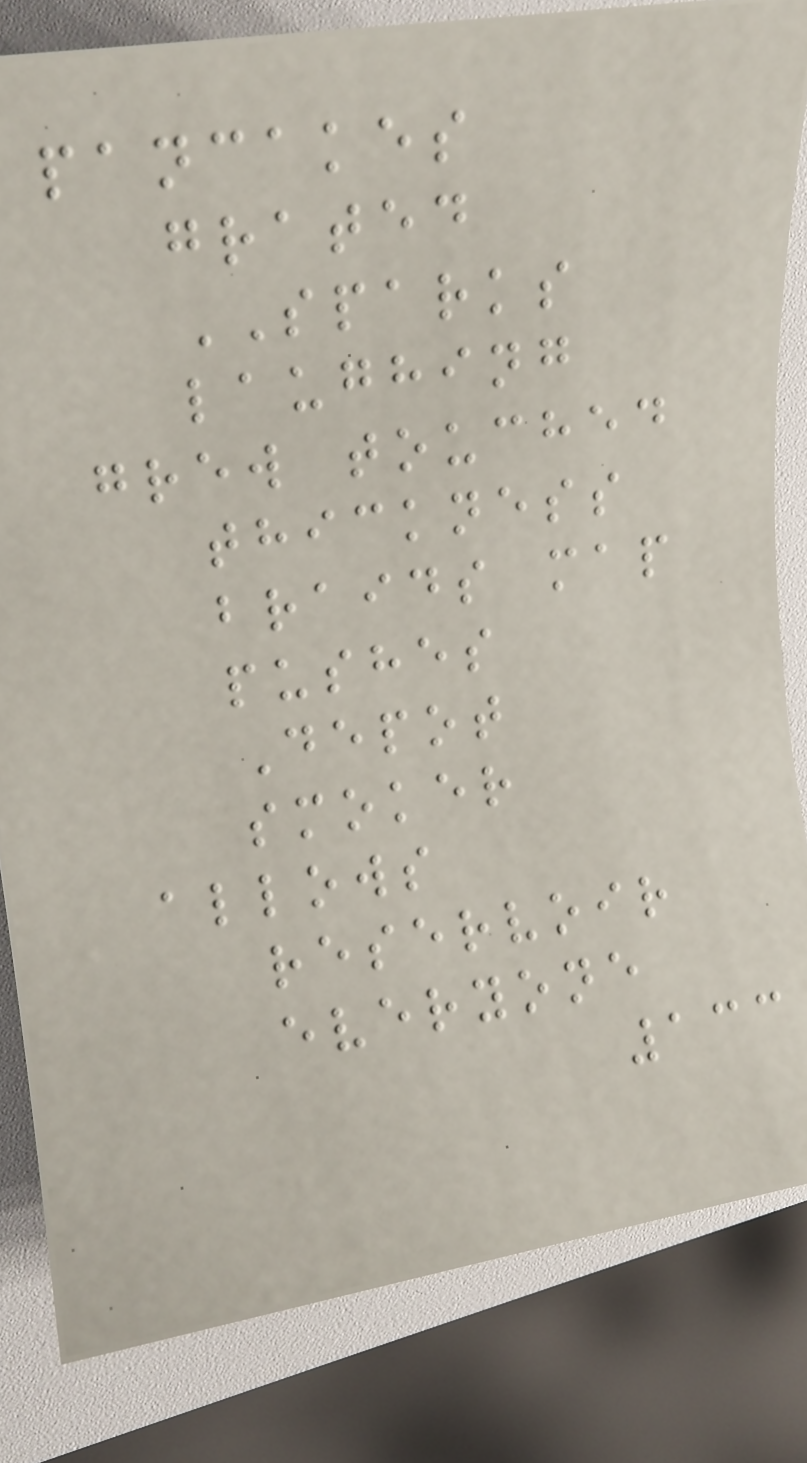pancakes
grated
SPARKS
laughing
grew touched
thickness
braids map
pushes
Depot
smoker
allows
reservoir
everyone
133
